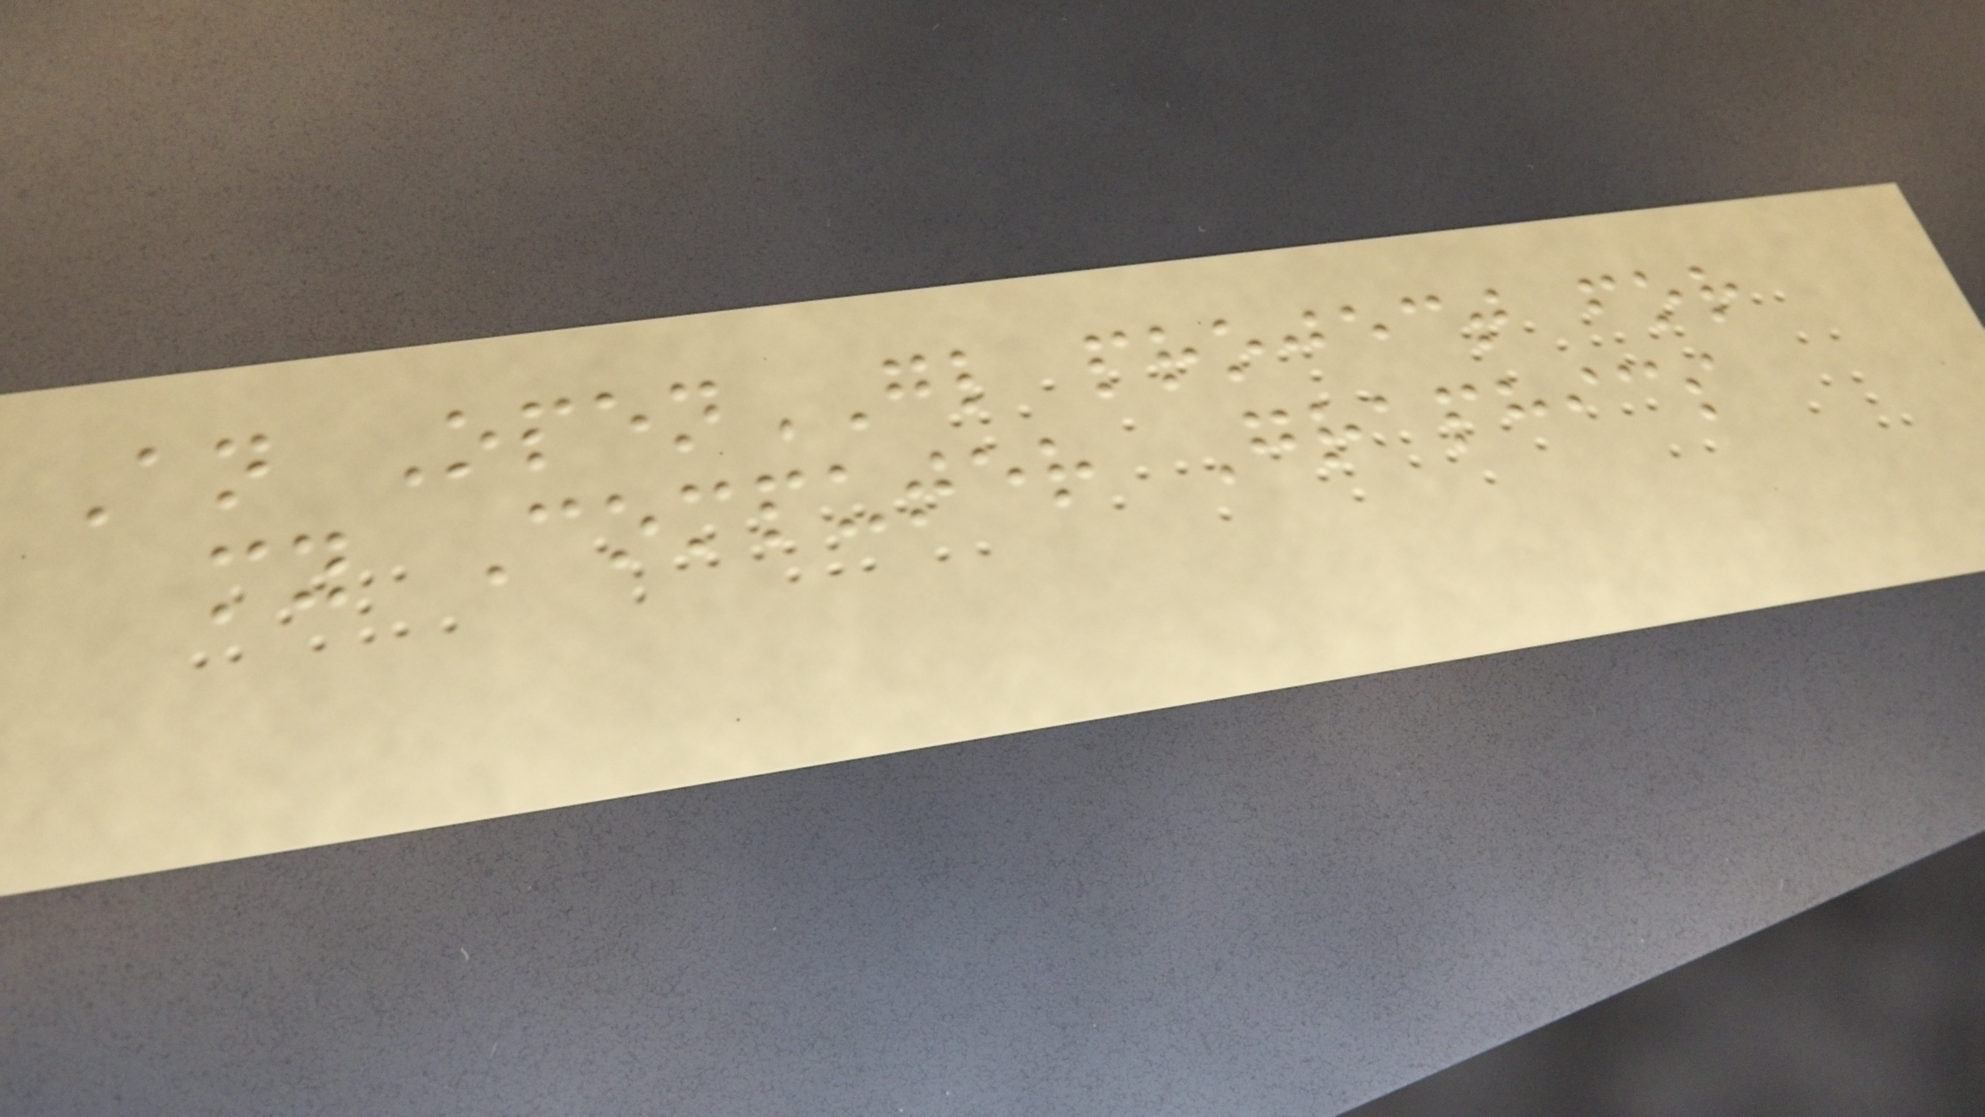An OpenGL project for
my Computer Graphics
